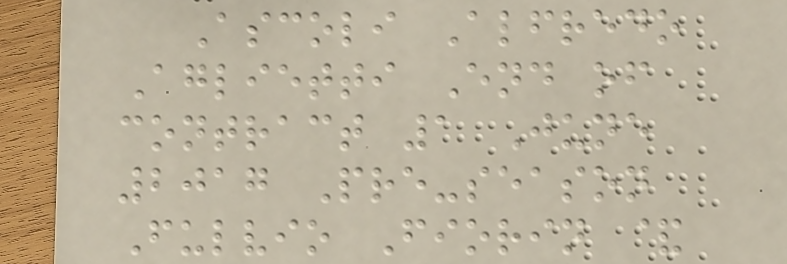Ascoli Alfredo
Aglietti End of
contract 1 June
2017 Pre-season
Fulvio Fiorin &
